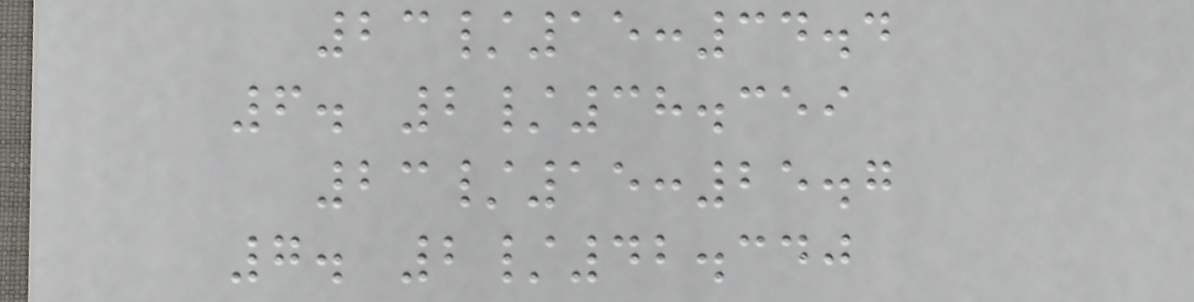23/15:34.4
6. 2/38.359
23/15:25.7
7. 2/42.340
